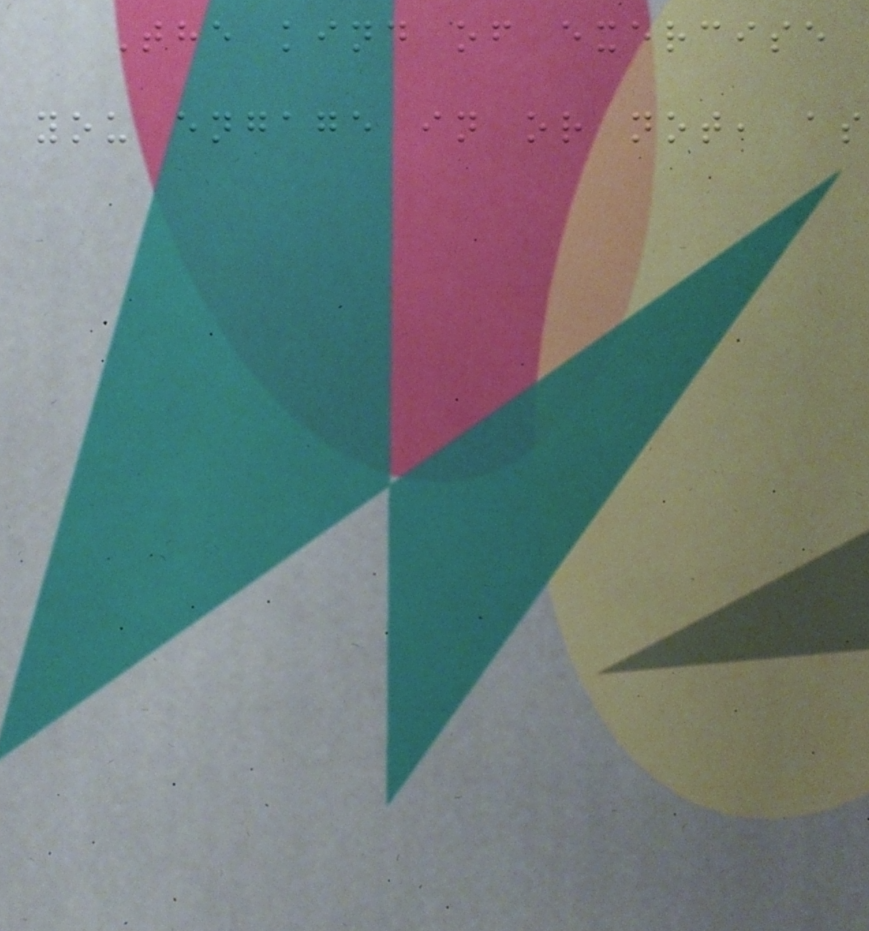The kind of exercise
you engage in or not, as
